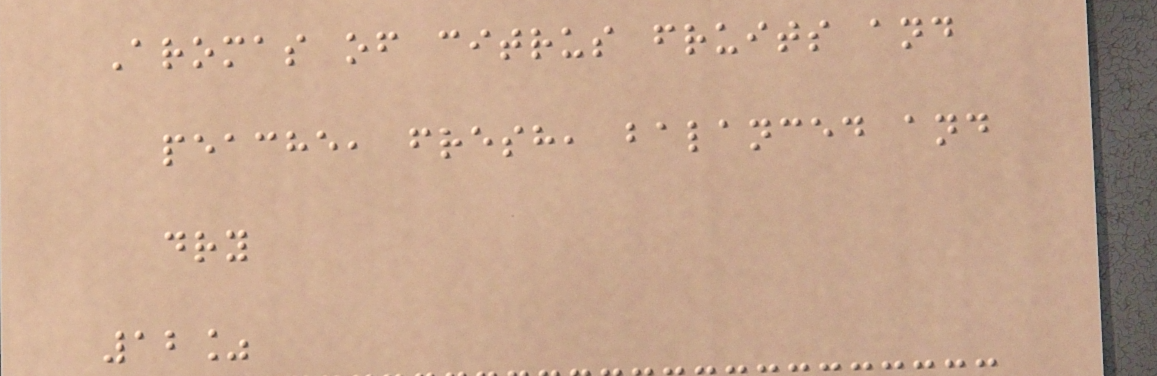Aromas of citrus fruits and
peache, fresh, balanced and
dry
12%
